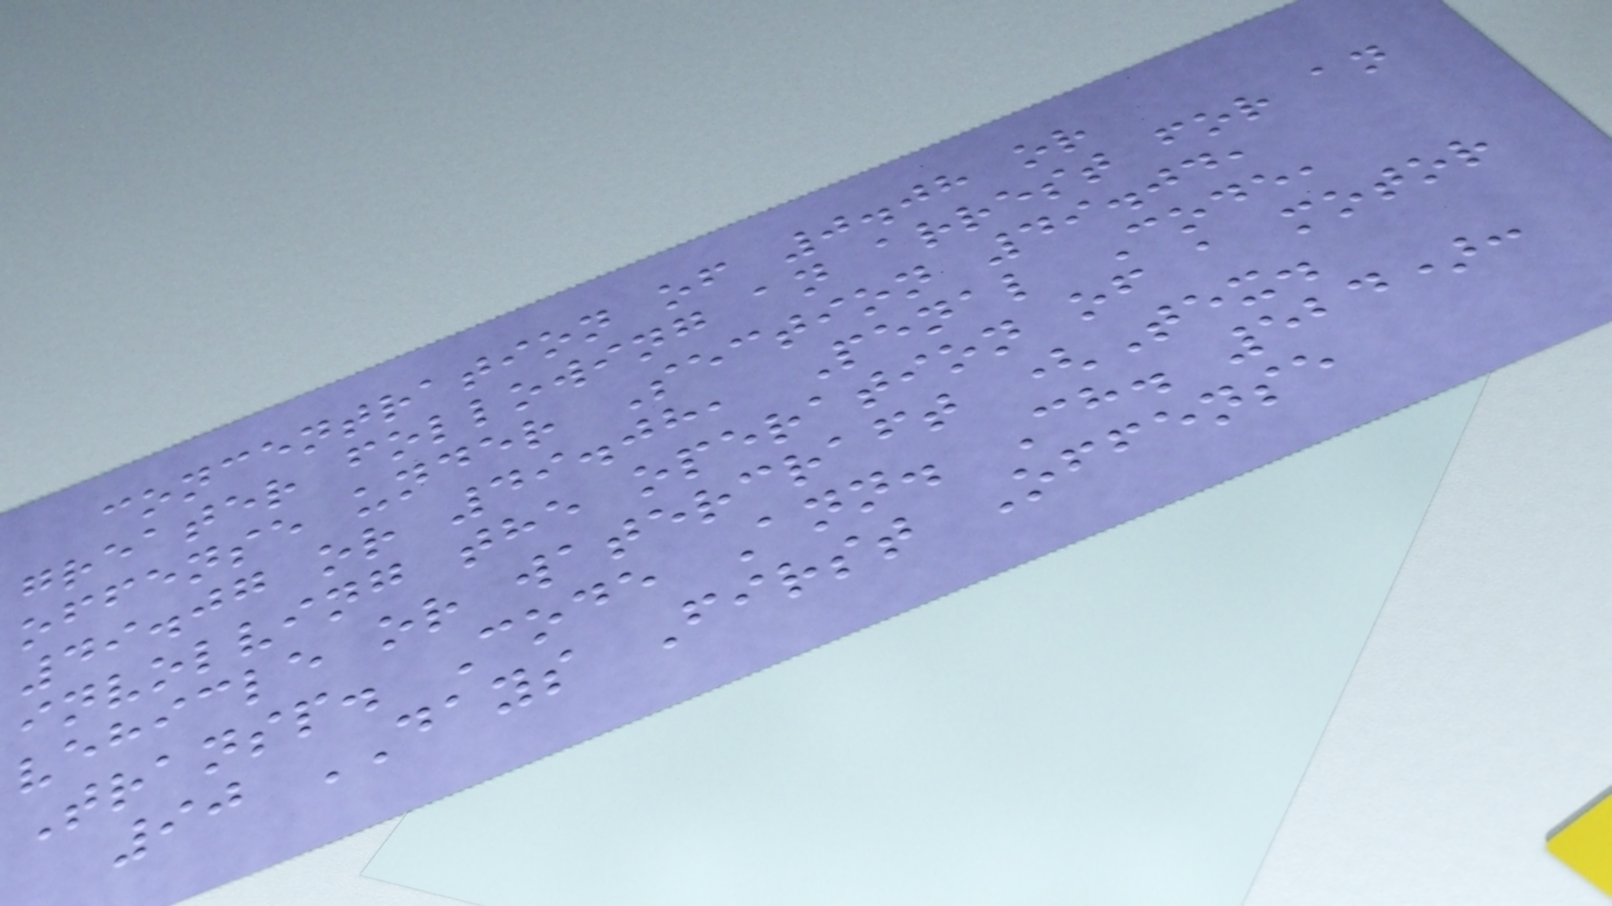concentration of 0.08 or
greater following an arrest for an
offense under Section 49.04,
49.07 or 49.08, Penal Code,
involving the operation of a motor
vehicle or watercraft (Tex.
Transp. Code Ann. Ch. 524):
90 DAYS First Offense
